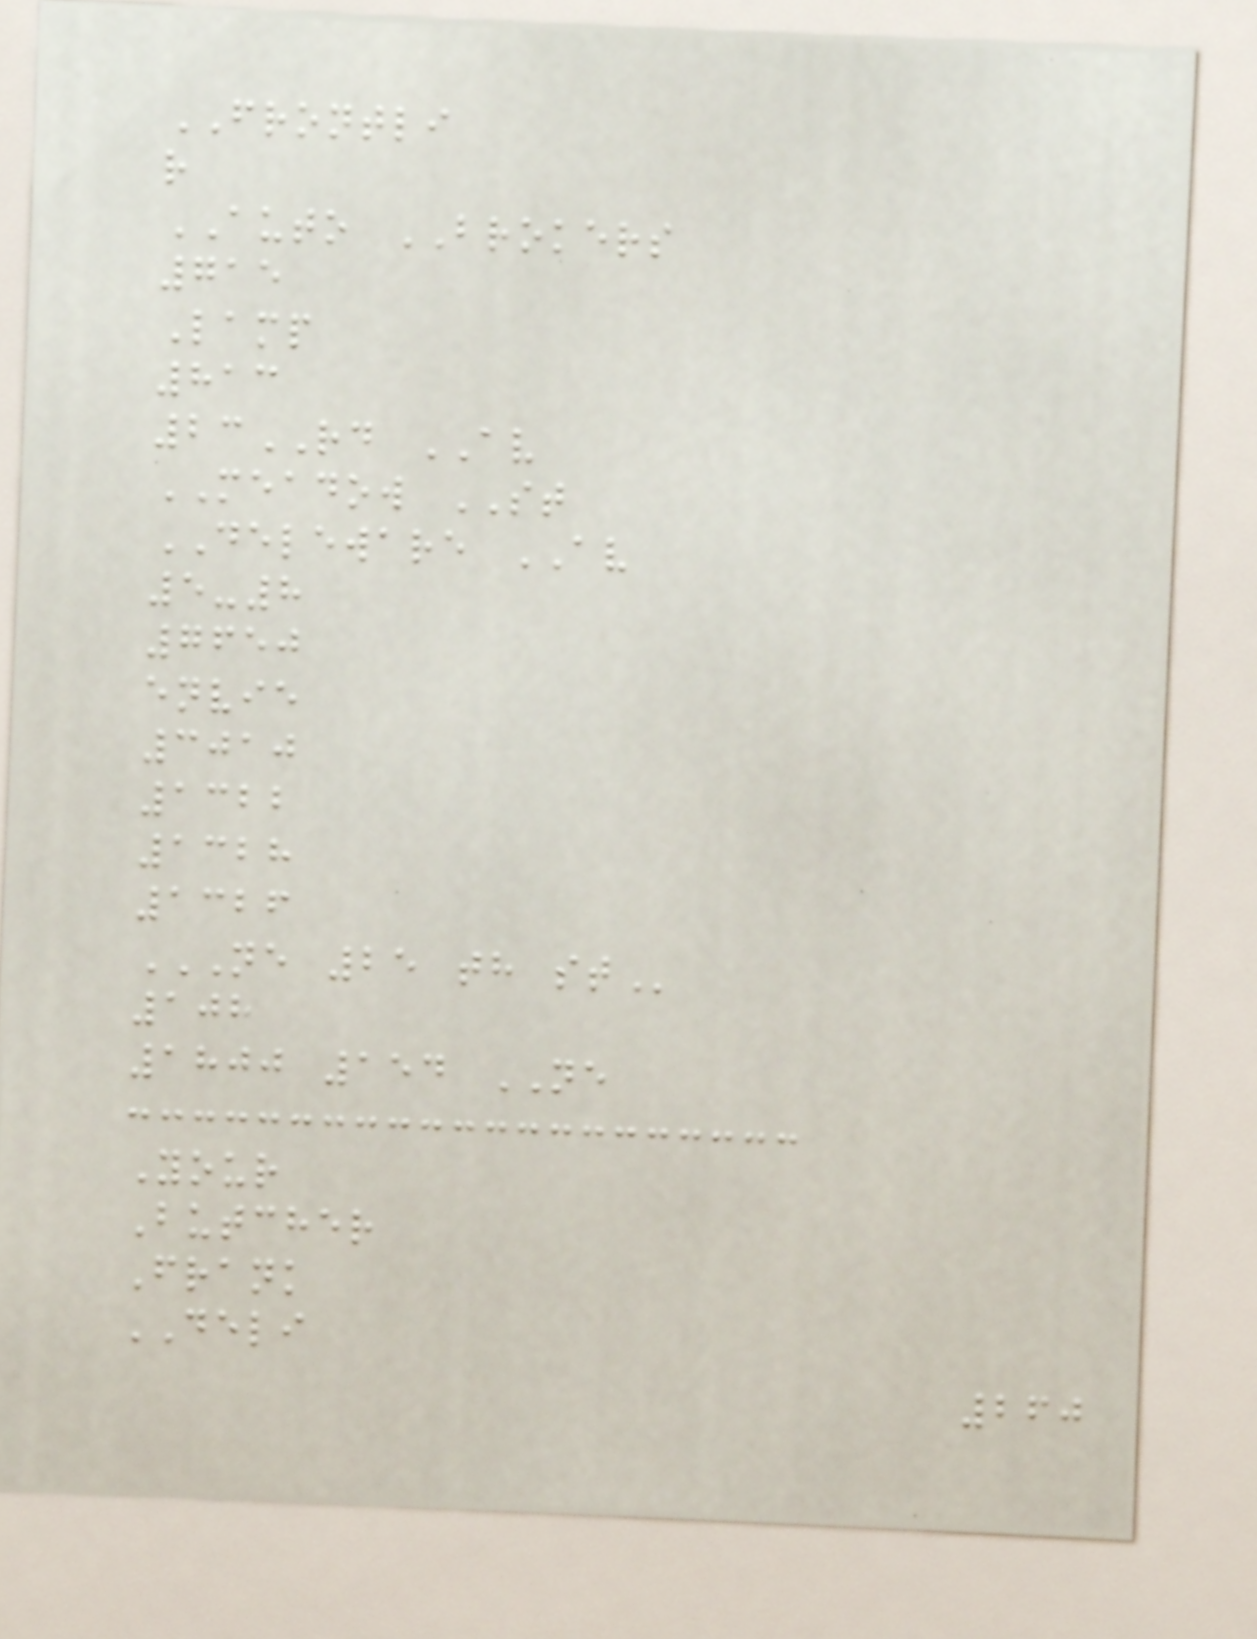FRONTLI
r
AUTO BROKERS
715
Lamp
813
23RD AV
MEADOW ST
DELEWARE AV
5-8
7650
envie
3010
1322
1328
1326
NE 25 TH ST
108
1800 154 NE
Your
Butcher
Frank
DELI
260
